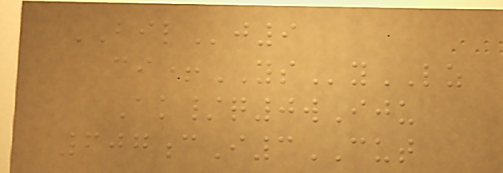BILj9
ci+YSyLZ
Ak/q0wIju
607cI3CUT
